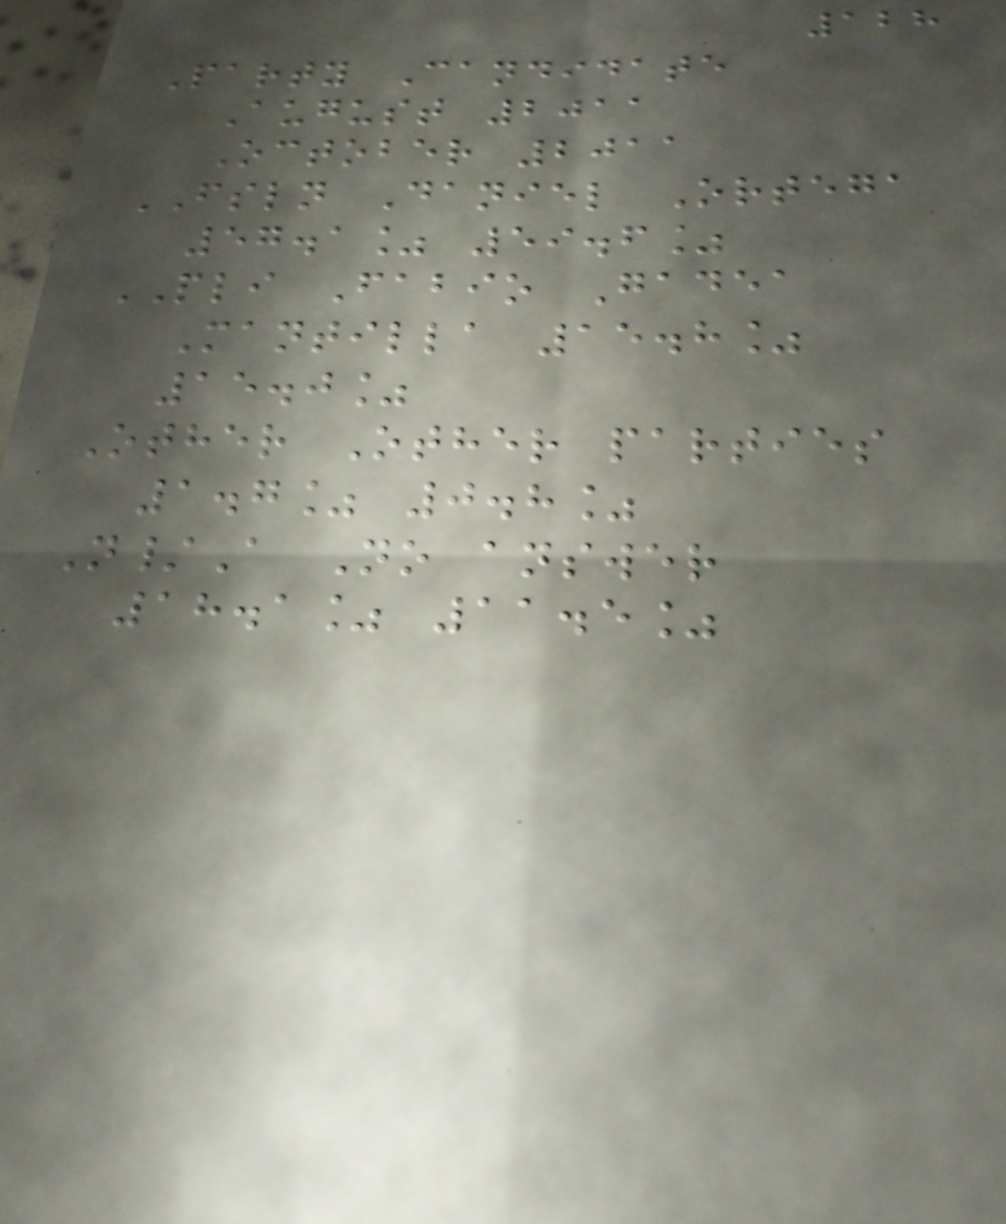128
Party Candidate
August 2011
October 2011
FSLN Daniel Ortega
57.1% 59.6%
PLI Fabio Gadea
Mantilla 15.8%
15.0%
Other Other parties
1.7% 0.8%
N/A No answer
18.1% 11.5%
